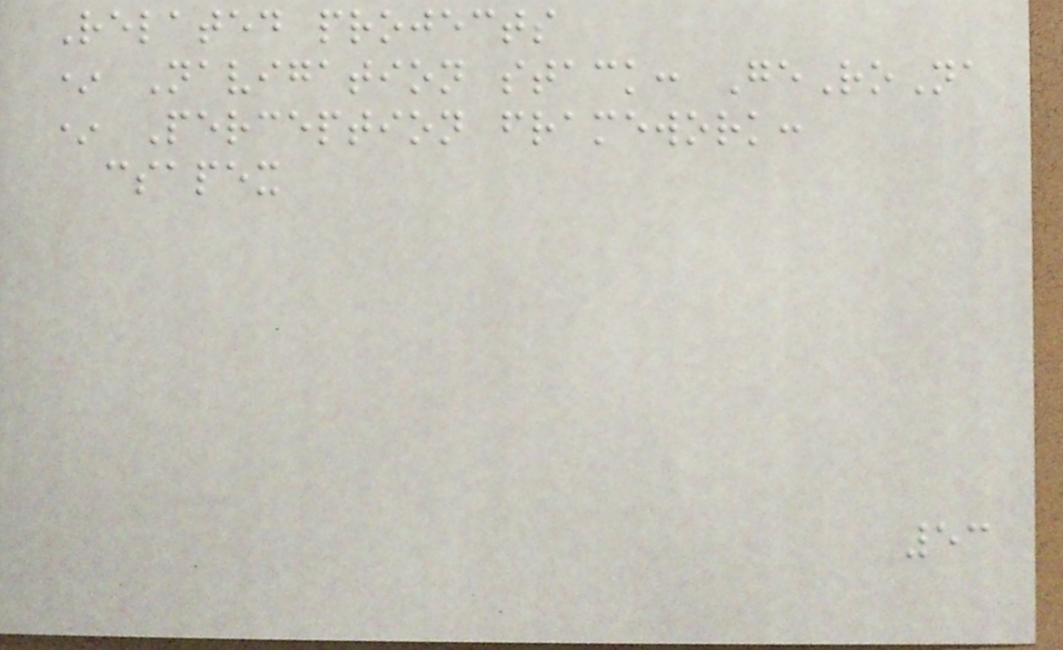Related projects
* Navigation stack: GeRoNa
* Perception framework:
csapex
53
